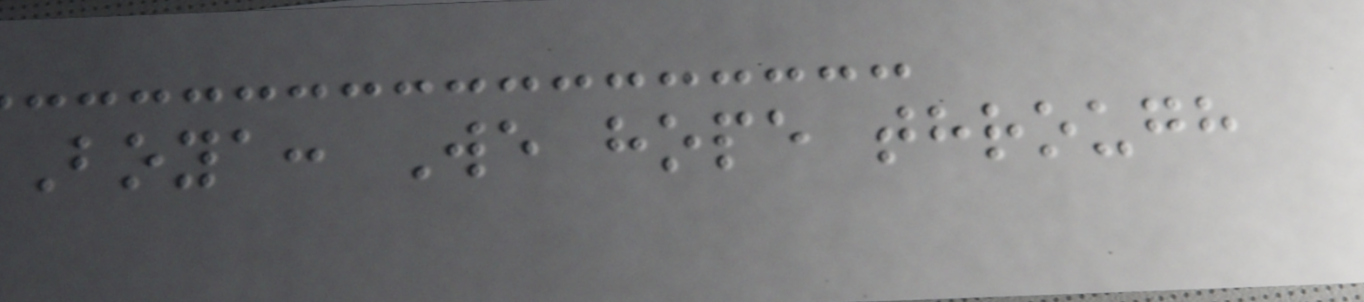Boya: We hope through
